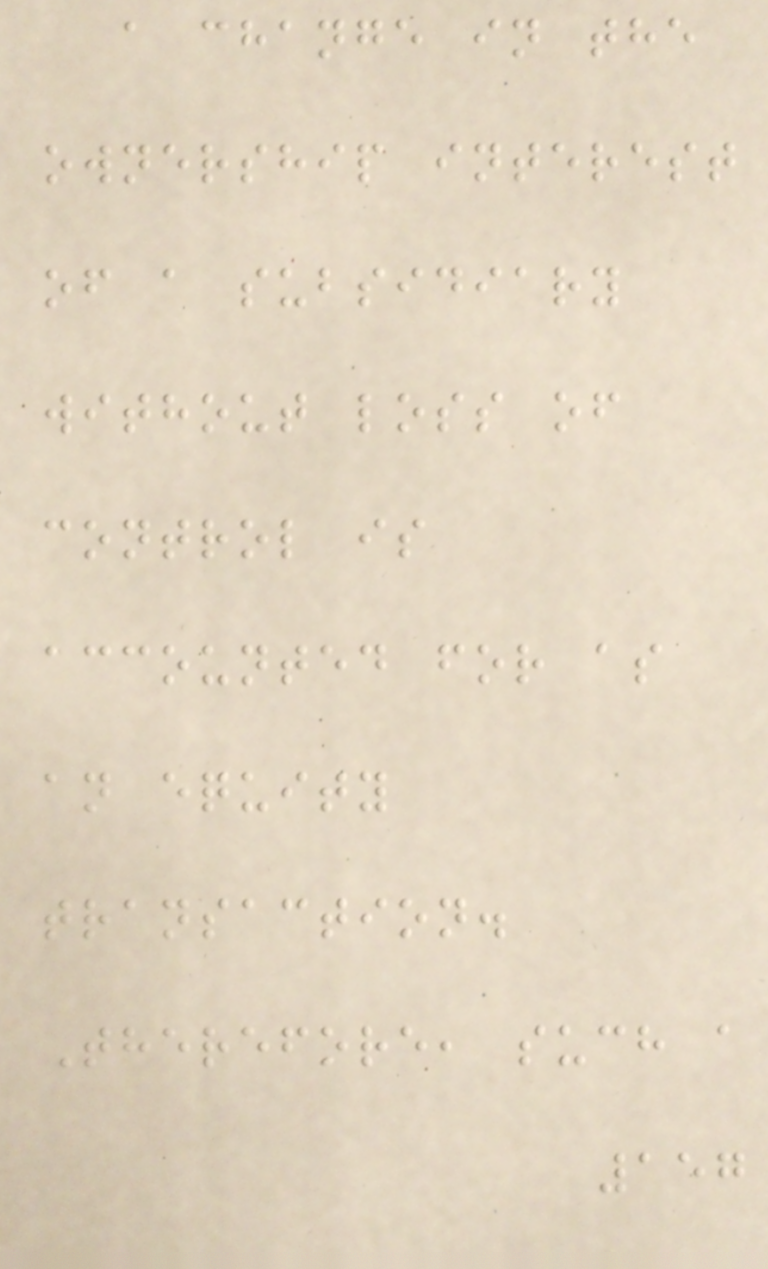a change in the
ownership interest
of a subsidiary
without loss of
control is
accounted for as
an equity
transaction.
Therefore, such a
157
